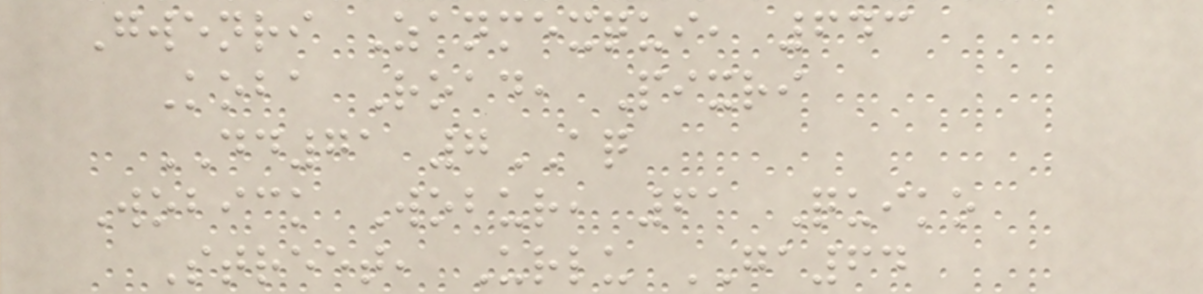Gwenri Zanmexqui, 643
Koba Road, Pixri
DD71 7AQ
Wobick Wobur, 61 Quiko
Street, Urlu GA64
